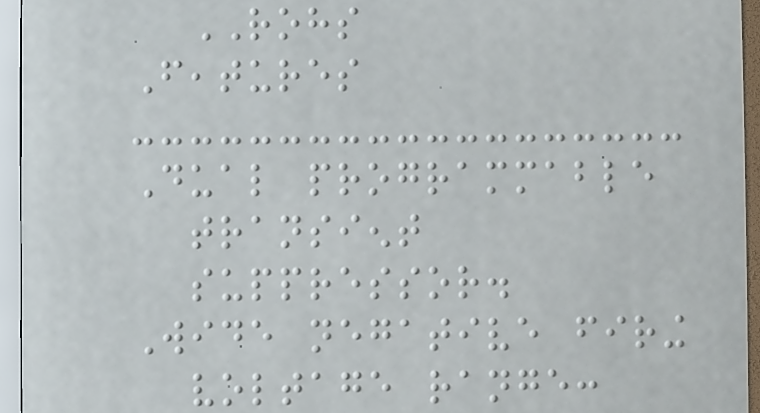ROHS
Features
Dual programmable
transient
suppressor.
Wide negative firing
voltage range:
